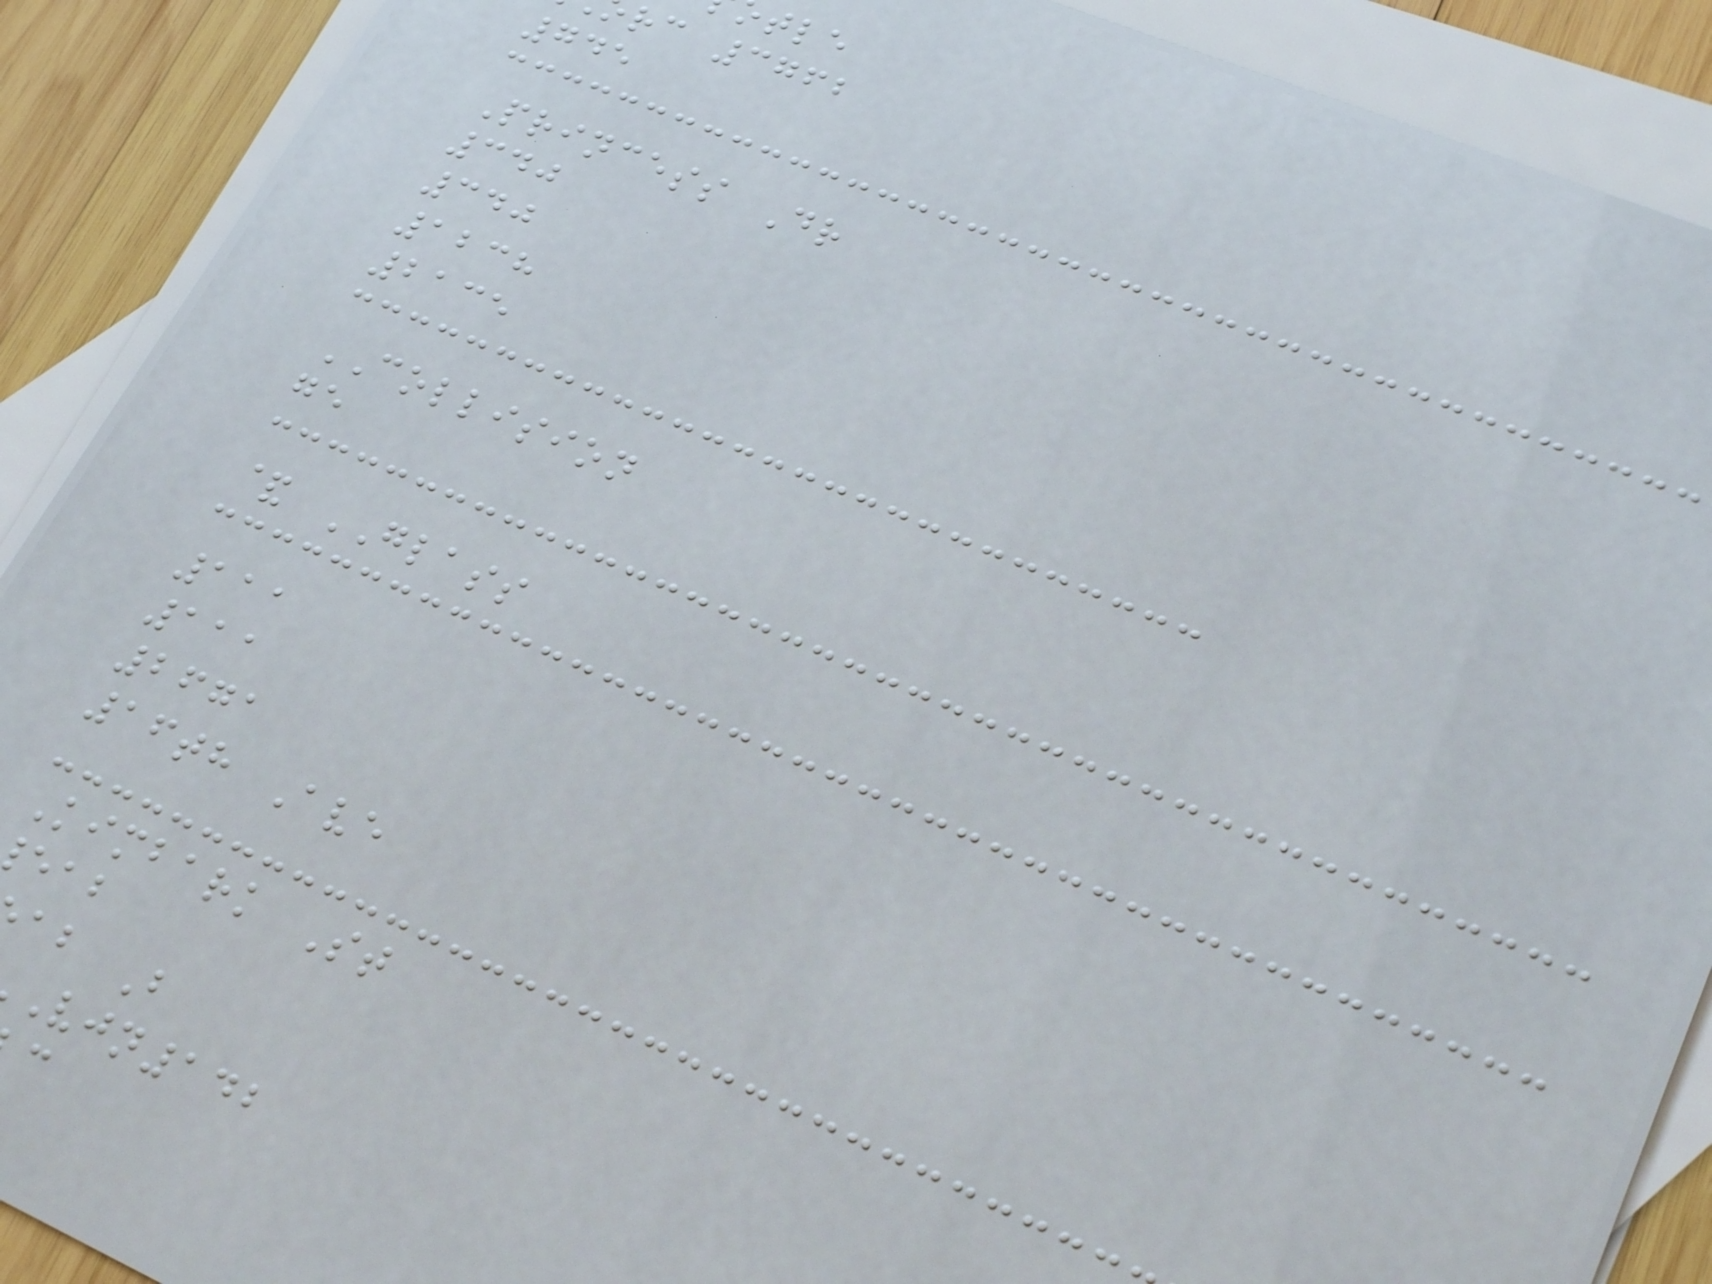rc 3762
745
Princess Dr
340
340
1238
2135
COLLISION
ge
& GLASS
111
111
2671
16th Ave
Kimbark St
ab B
vjn142
